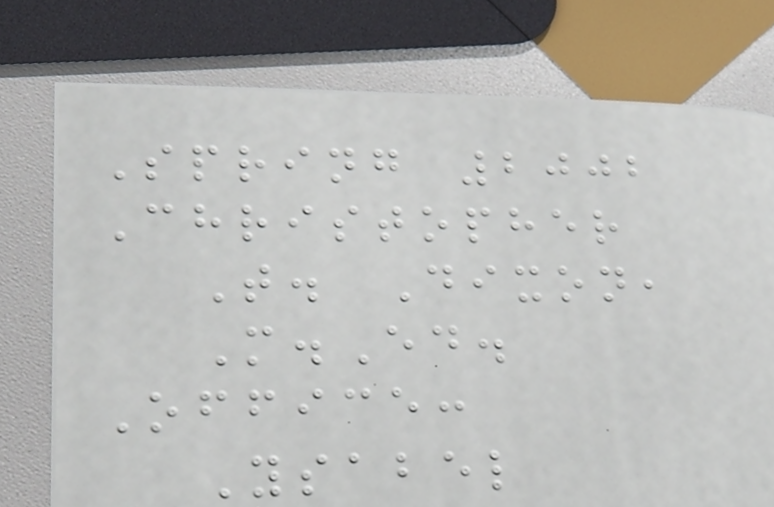Spring 2002
Christopher
T. Dixon,
M.Ed.
Office:
Ysabel
